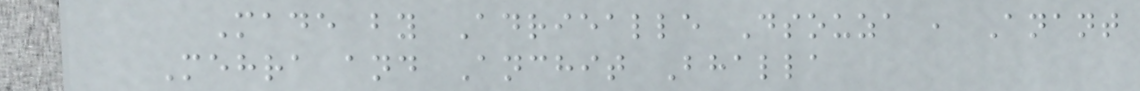Made by Adriealle Dsouza , Anant
Mehra and Anchit Bhalla
